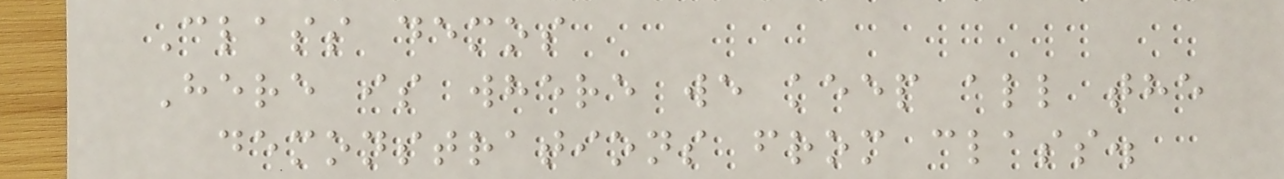Class demos
Here is where we keep all the
demonstrations from class.
